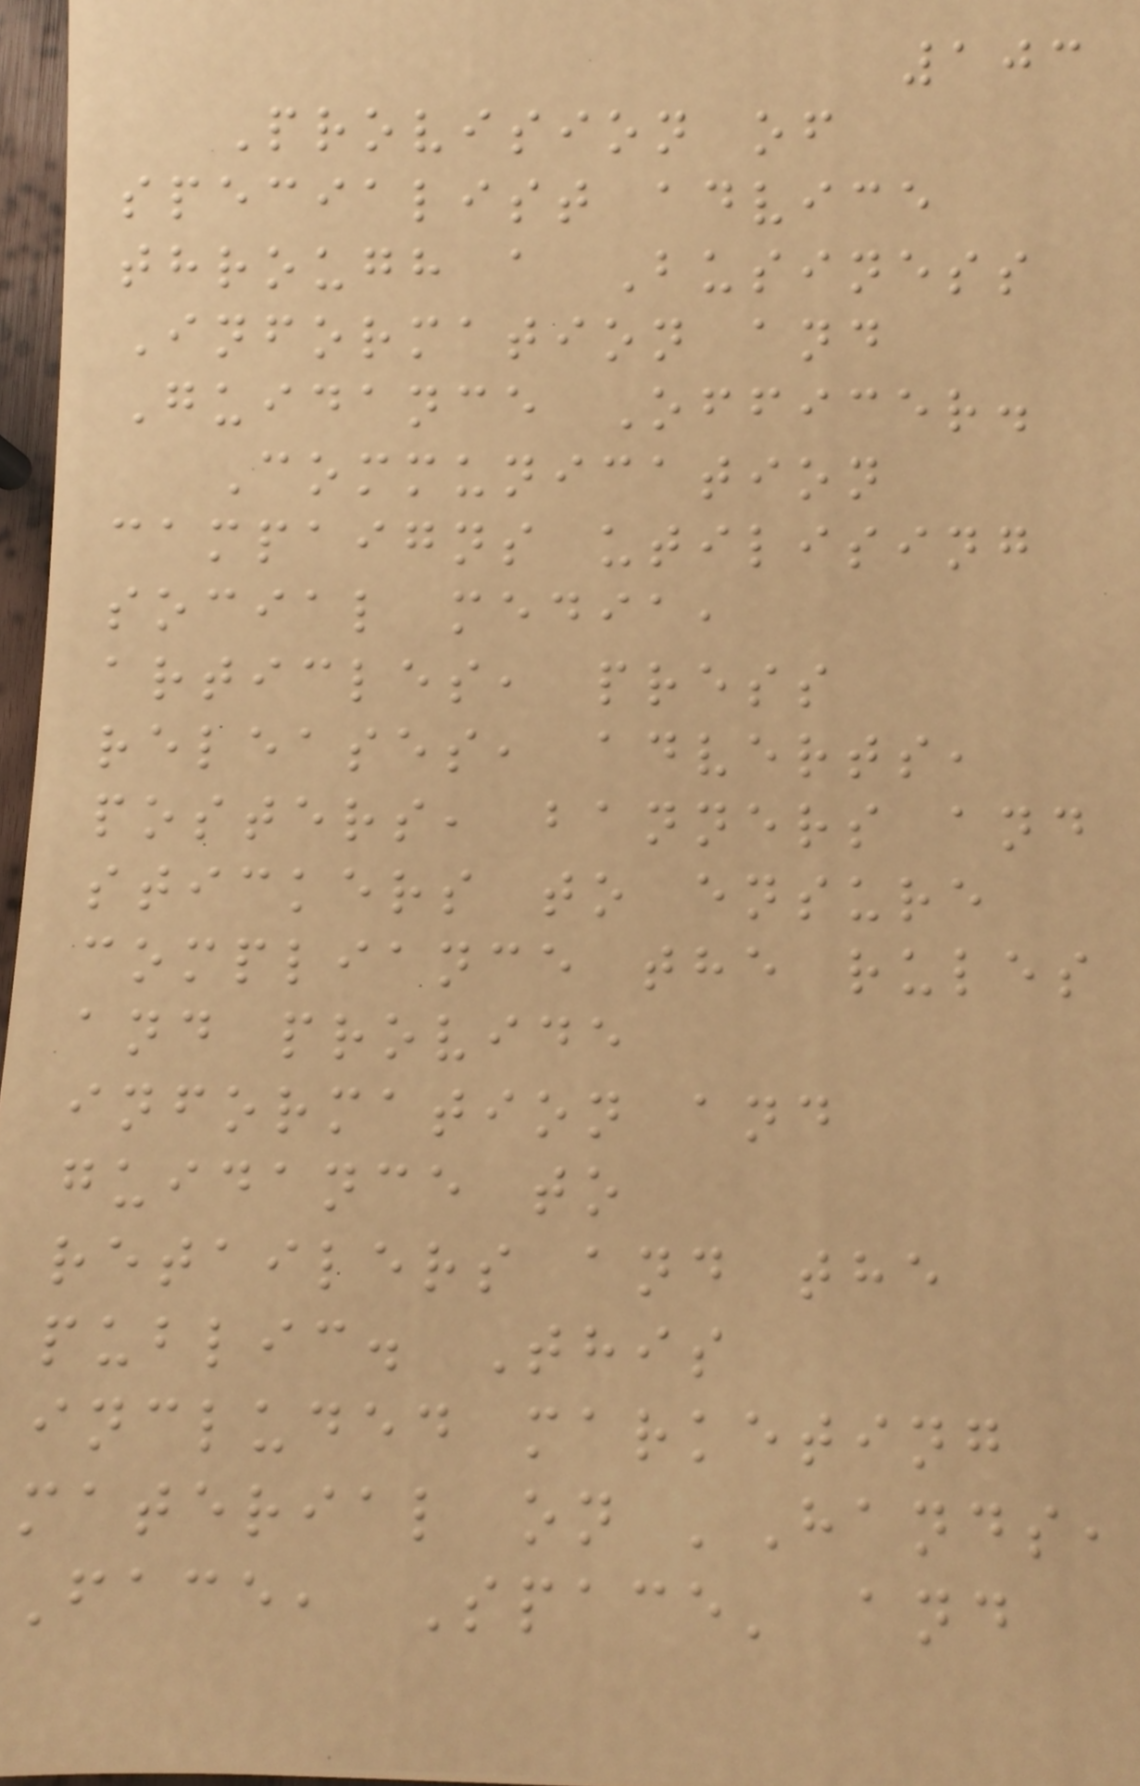103
Provision of
specialist advice
through a Business
Information and
Guidance Officer.
Communication
campaigns utilising
social media,
articles, press
releases, adverts,
posters, banners and
stickers to ensure
compliance the rules
and provide
information and
guidance to
retailers and the
public. This
included marketing
material on 'Hands,
Face, Space' and
